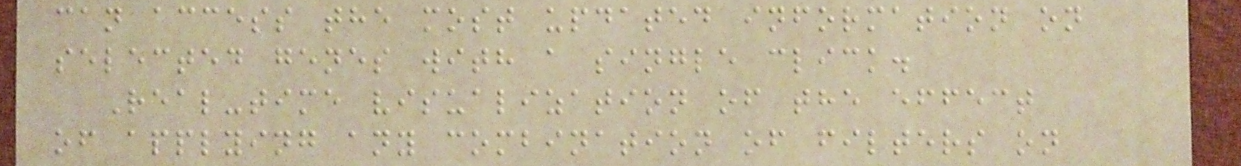can access the most updated information on
selected genes with a single click.
Real-time visualization of the effect
of applying any combination of filters on
